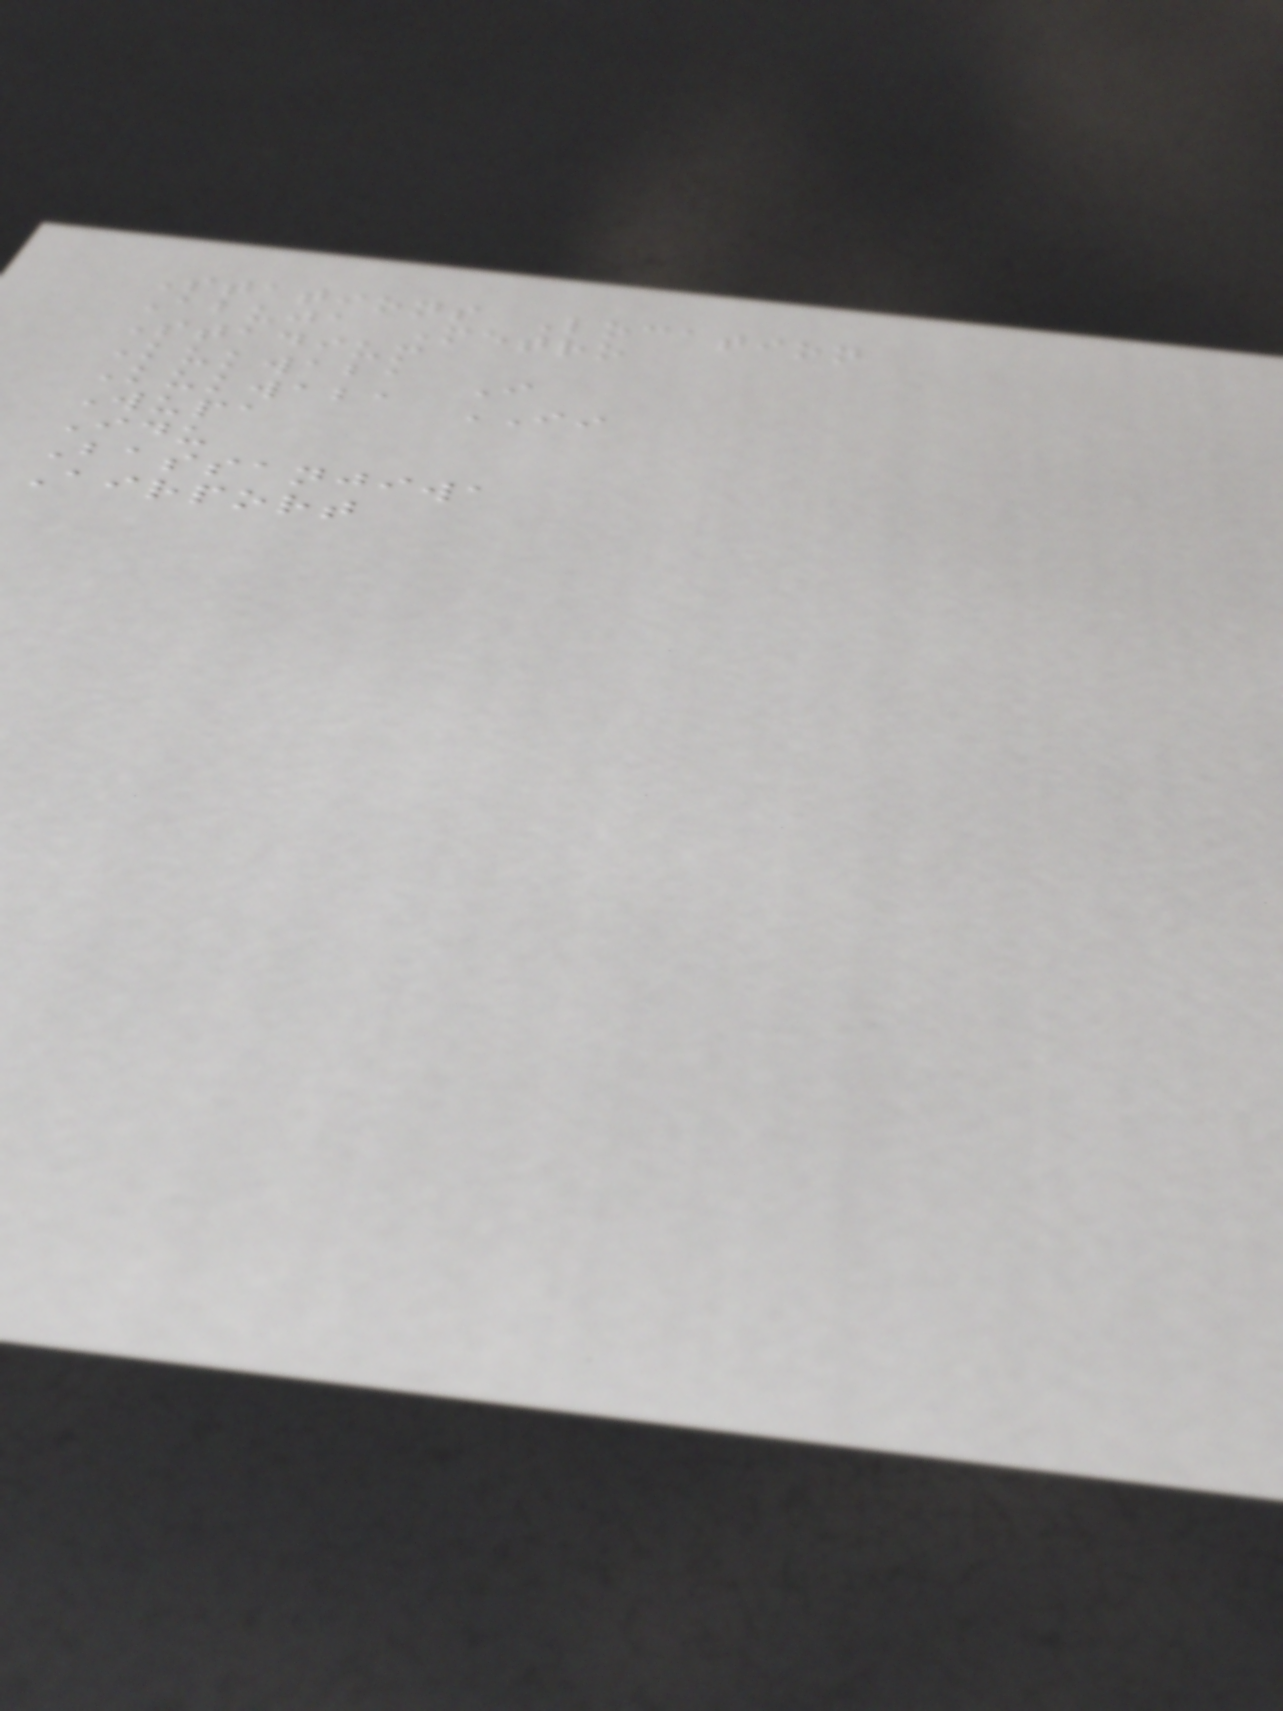Stations Location
Abuja Metro
Stadium
Kukwaba I
Kukwaba II
Wupa
Idu
Bassanjiwa
Airport
